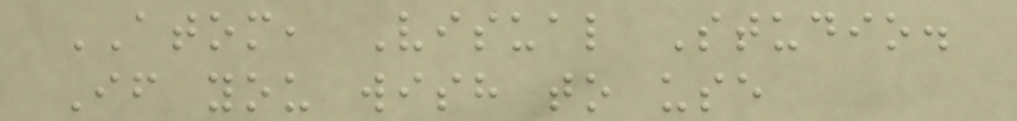ATOM, Visual Studio.
If you wish to use
